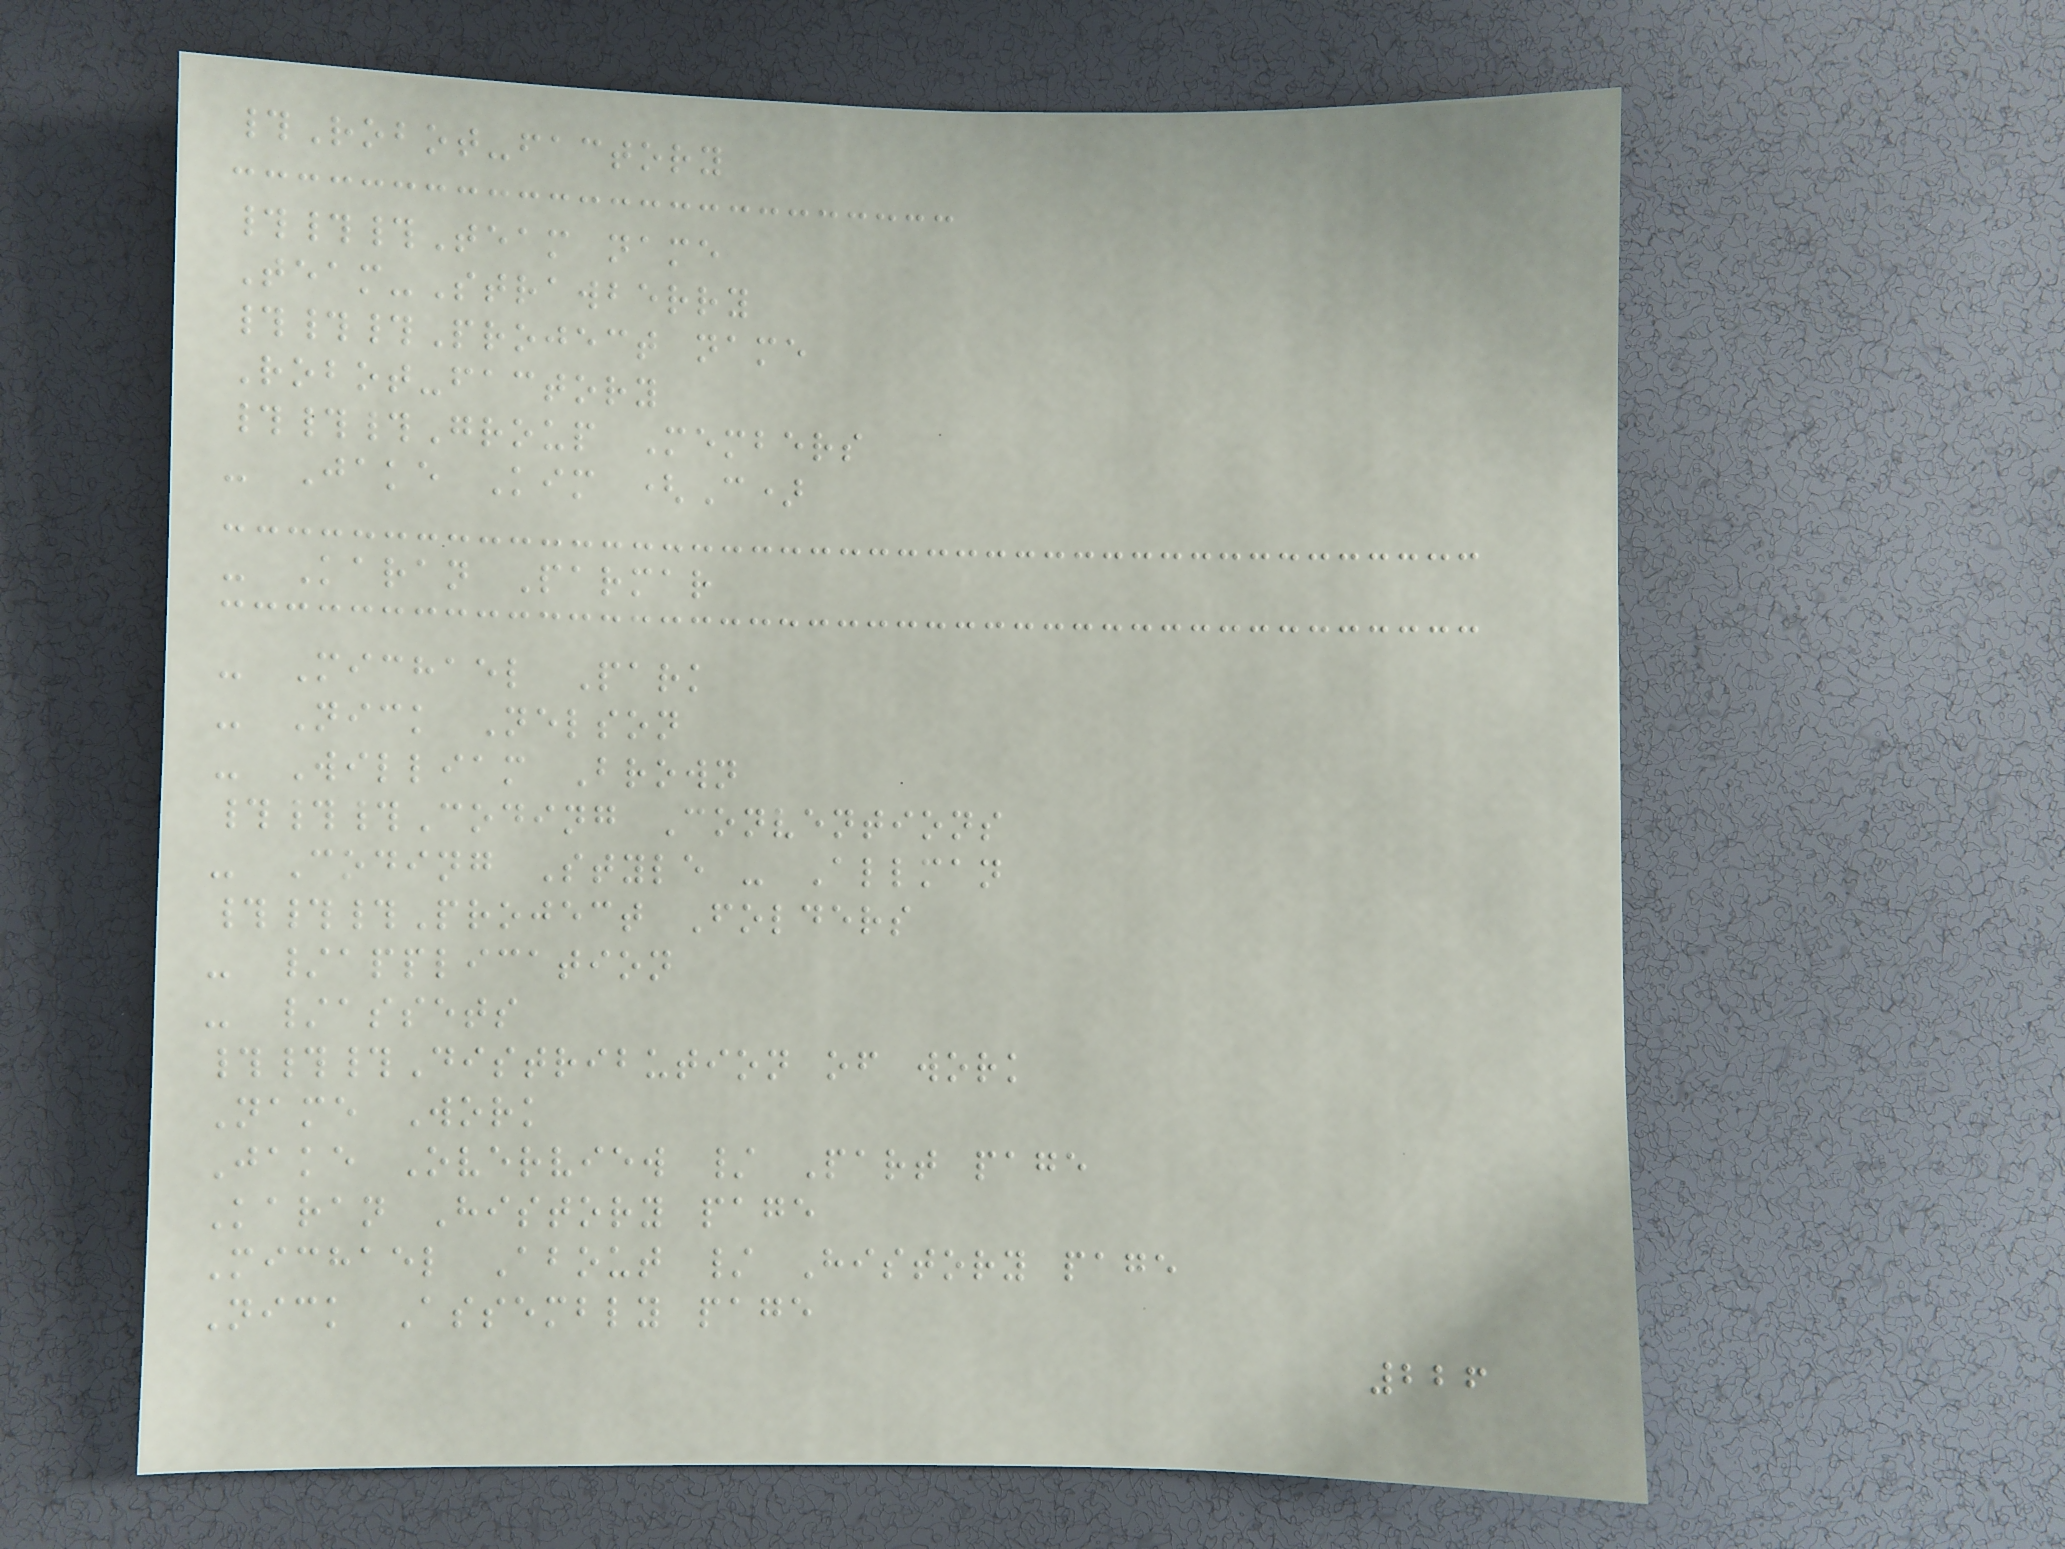#Robot-factory
###Team name
Team-Strawberry
###Project name
Robot-factory
###Group Members
- Jake Kim (C)
- Karan Parmar
- Michael Park
- Nick Nelson
- William Brown
###Coding Conventions
- Coding Style - Allman
###Project Folders
- /application
- /assets
###Distribution of work
Name Work
Jake Overview / Part page
Karan History page
Michael About / History page
Nick Assembly page
226
